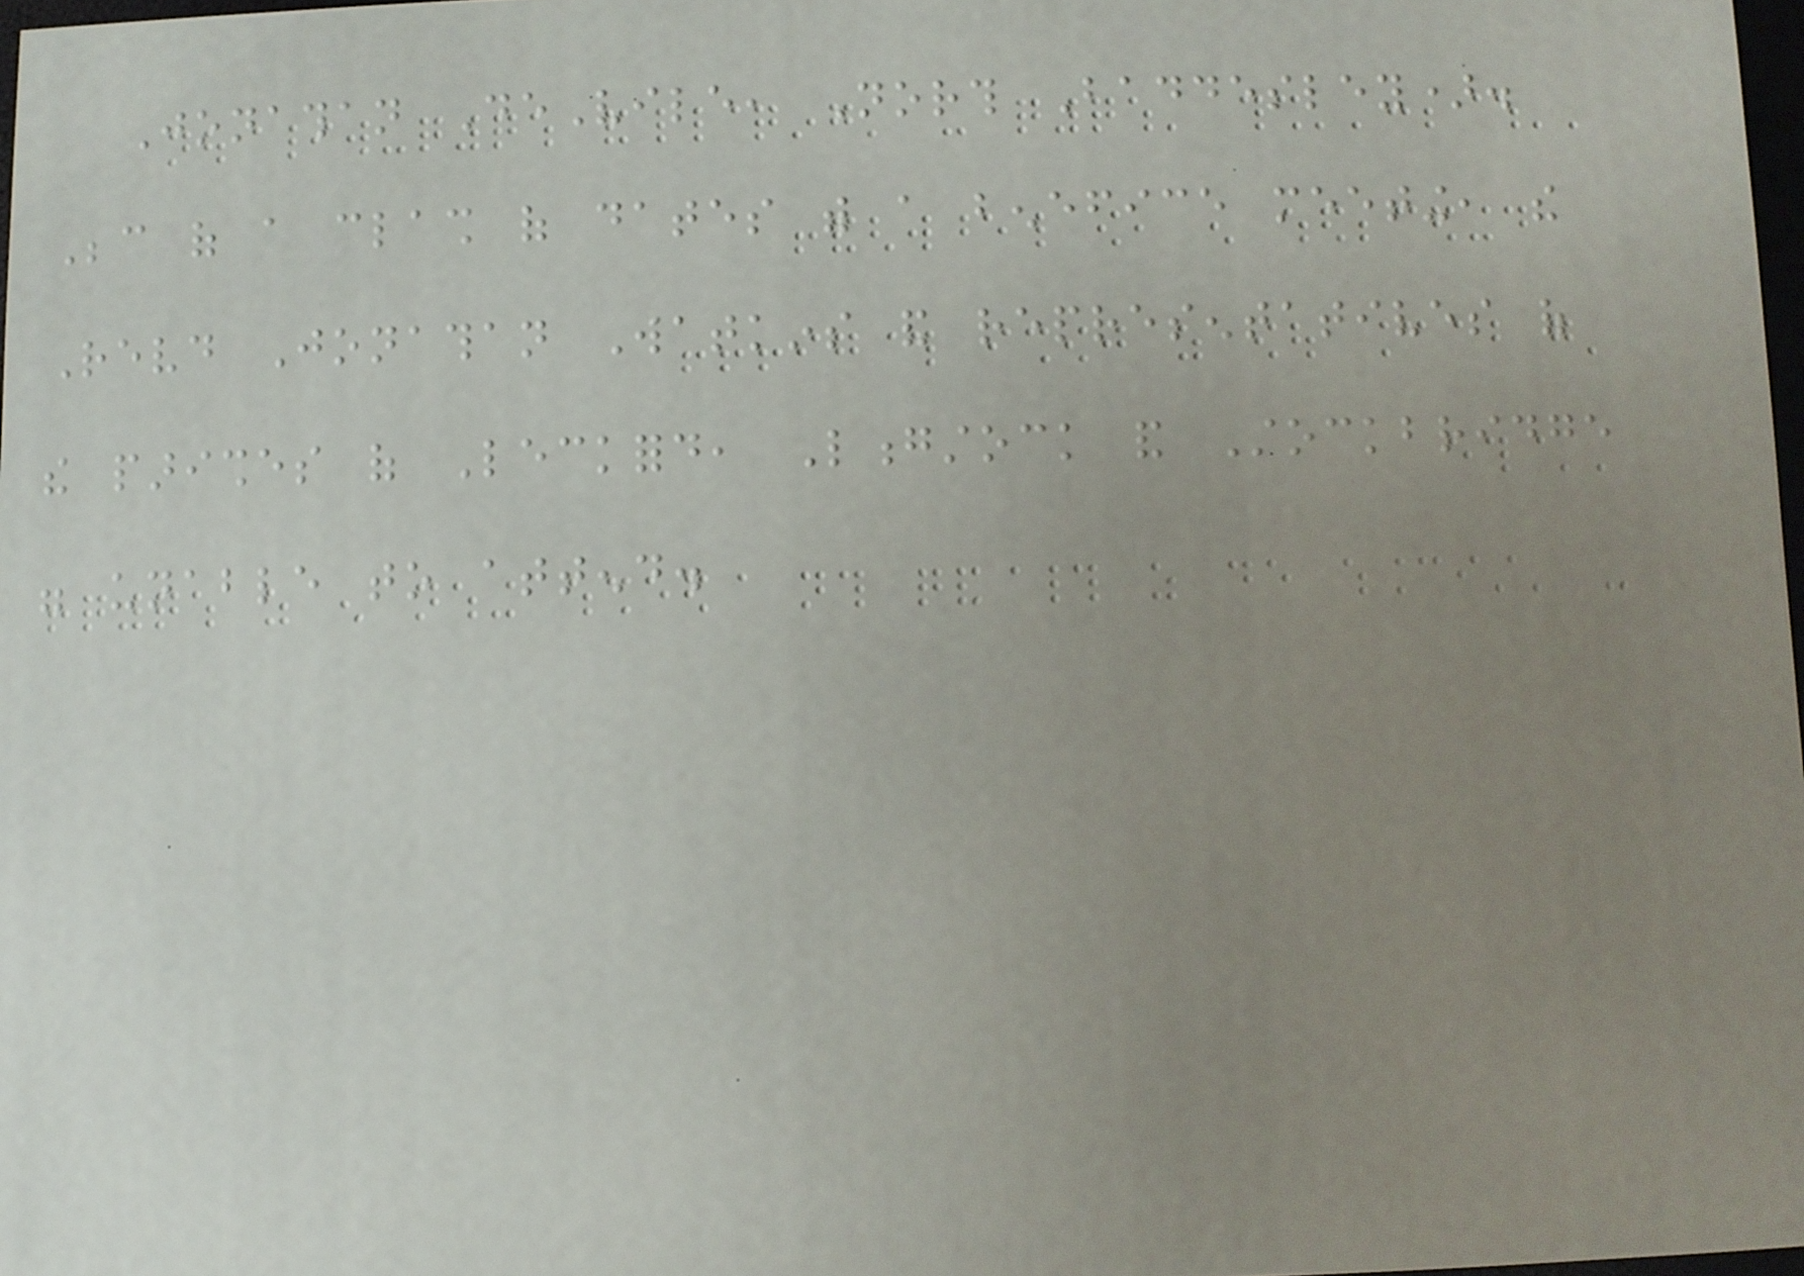Jonathan DeVile, North Baddesley).
Because of a clash of dates with a benefice meeting, the
Revd Jonathan Watkins and representatives of
the parishes of Leckford, Longstock and Stockbridge
were unable to attend.
